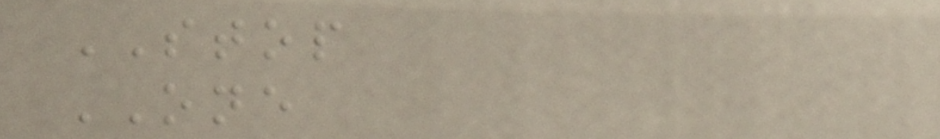STOP
ONE
